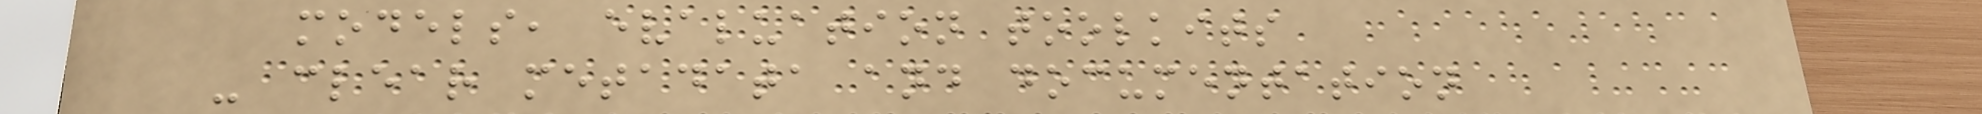models, evaluation toolkits
- clear metadata and documentation
